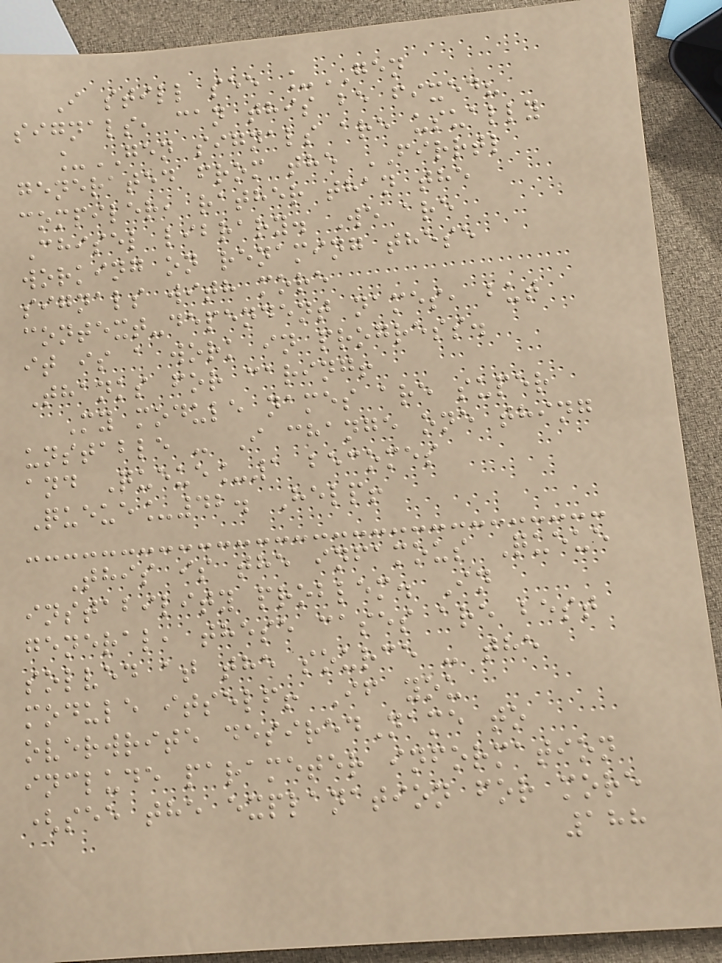I still see _GEN
signals, can this be fixed?
_GEN signals are usually
generated from the FIRRTL
compiler, rather than the
Chisel library. We are
working on renaming these
signals with more
context-dependent names, but
it is a work in progress.
Thanks for caring!
My module names are super
unstable - I change one thing
and Queue_1 becomes
Queue_42. Help!
This is the infamous Queue
instability problem. In
general, these cases are best
solved at the source - the
module itself! If you
overwrite desiredName to
include parameter information
(see the explanation for more
188
